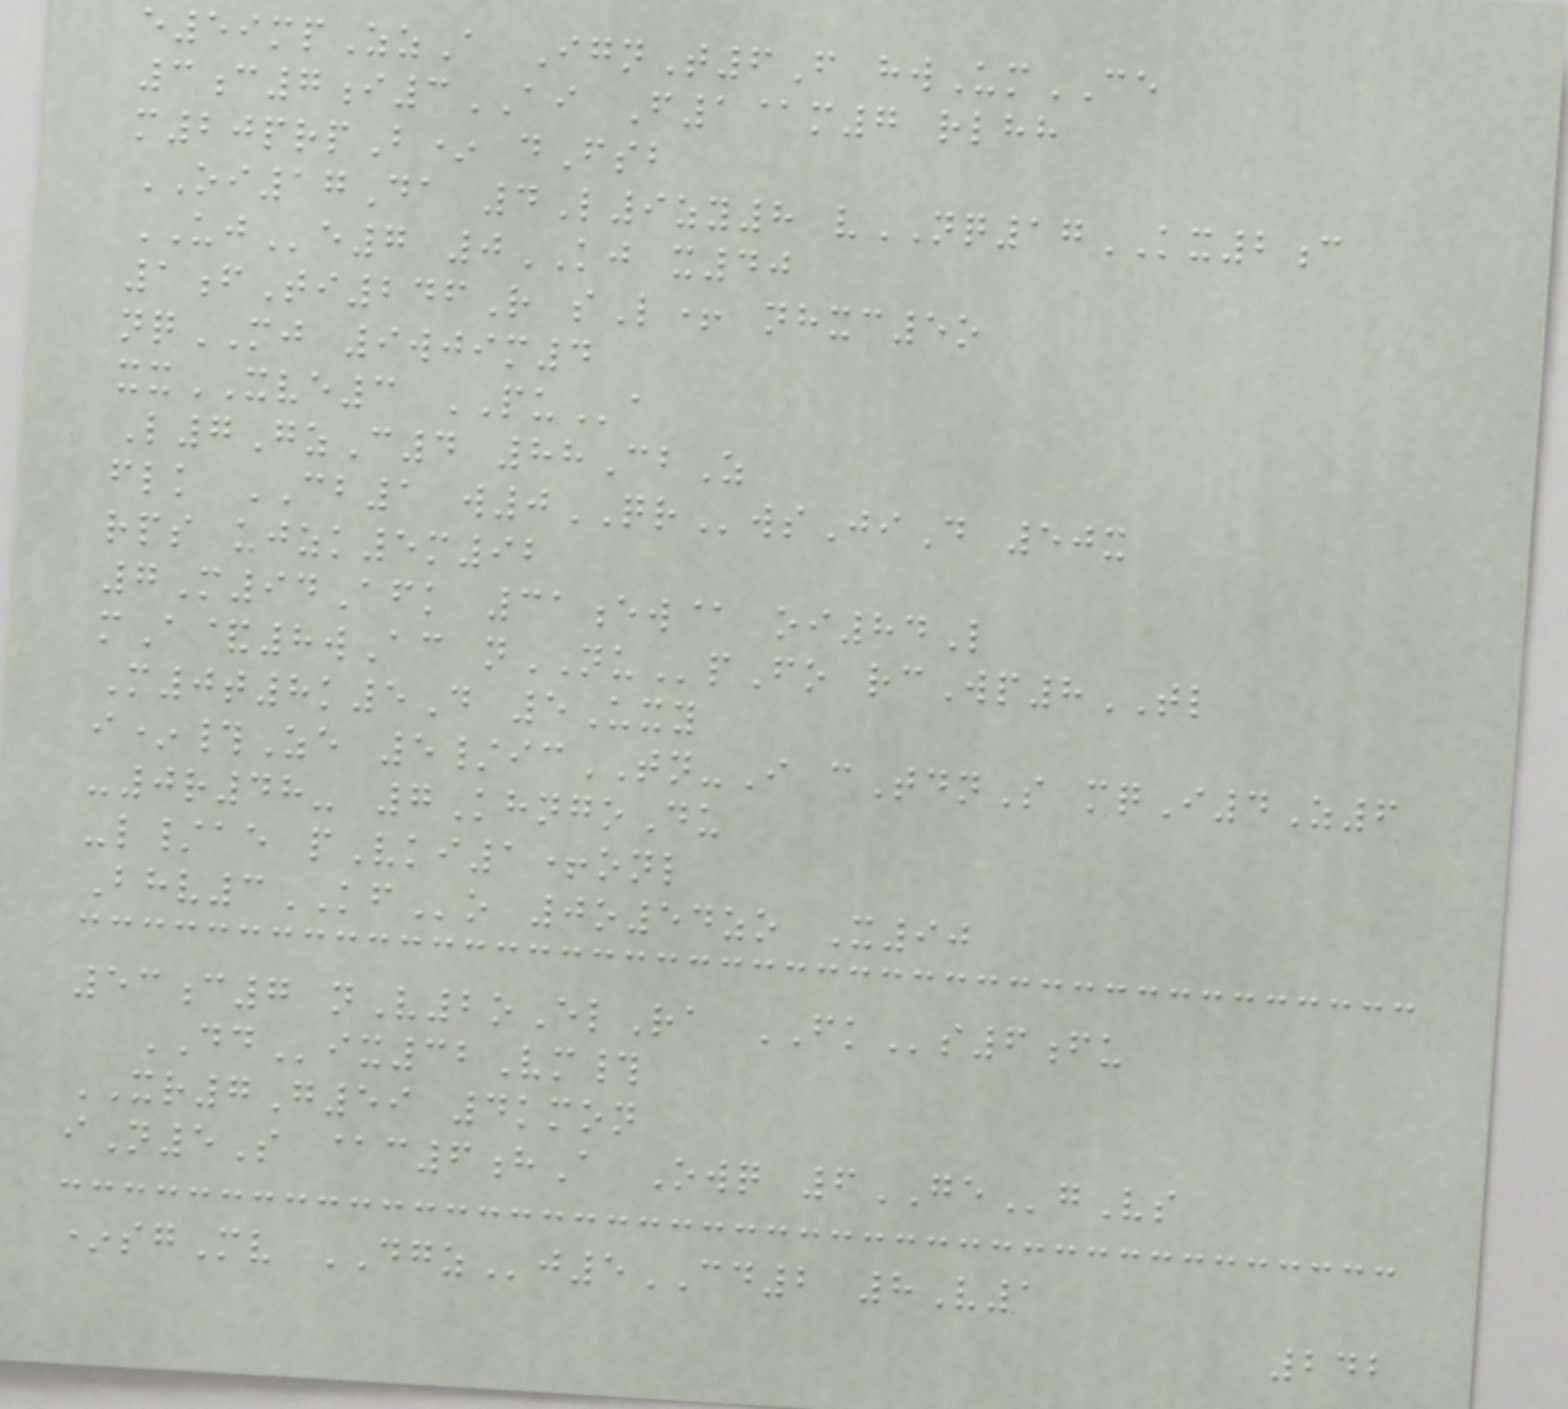e59mpZzA IgnT6F hwUmCE
3c7i3AI F1@m7 rlhh
m20prpB* dFsb
OI17Da 4L9zy8 vNQ17KX2c
UJe7 0KJ x40
1fTi246R sL+ nhxc5o
nqMJ 9wjim4
xxXVE3 PUa
L7GzC4 88CbZ
flk CB1 w0QRwsJiD 50x
rps ujzk5m92
7M94Afk 31ew@ oi84L
mA&8wAc nNUpFo rcWp8TL
M0t8k5D 5Uxy
i*#Ze 5/icTN-I cTdnS mqI4Z6
-0r48- 7KhngoDu
-l/ae pVki1+onl
Bhv3KFo 0o54zo X90
53c7 nV2oElRa FKs6fu
DDix32Vm#
XR7G59 4kmon
iN5S @c6hA Owq 6GEgVs
*sgMv DGZj5CD2 8V1
242
